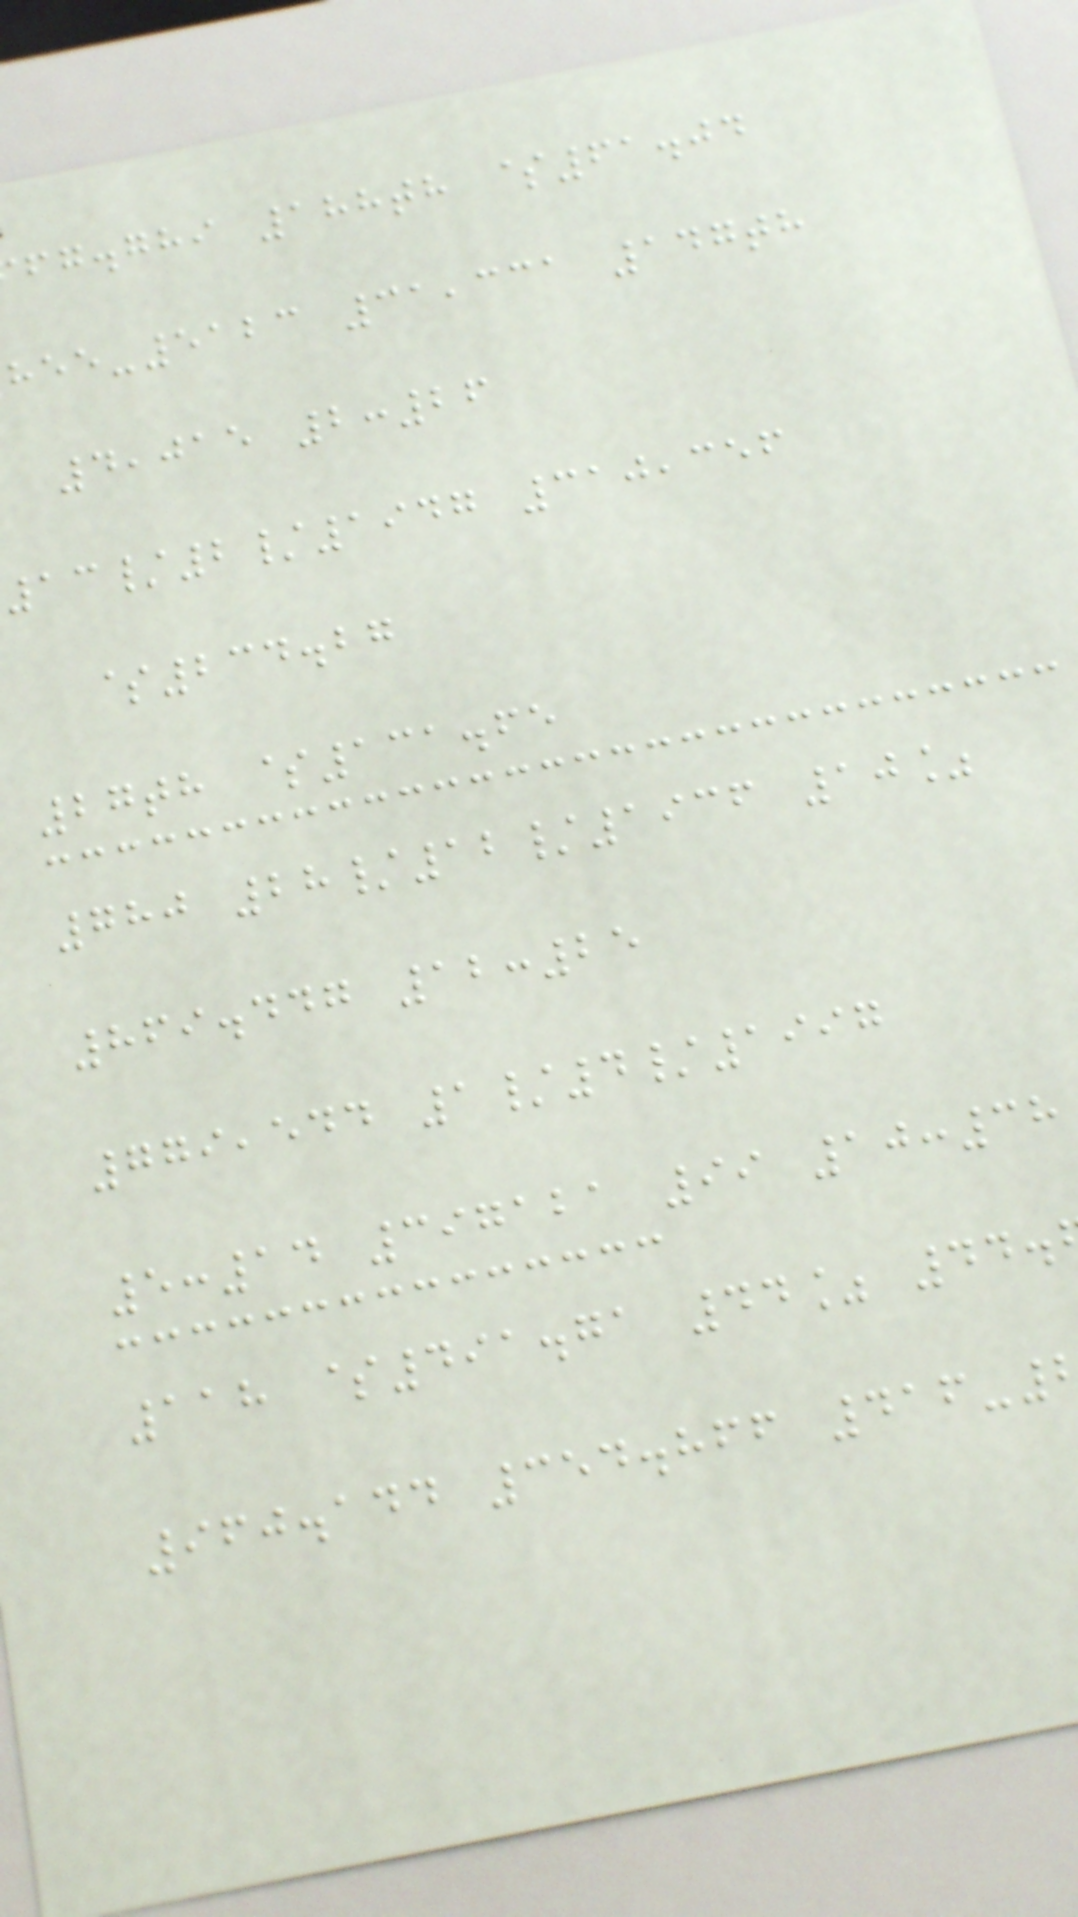fg.ghi 188th $61.04
-5123 31,331 147th
4,015 2:26
13/2/1947 310,356
$234.27
27th $131.65
780 28/12/1936 10%
869.447 12:25
779,544 1/4/1997
5:14 397121 99 10:38
118 $491.71 44% 44.
960.144 354.866 416-
